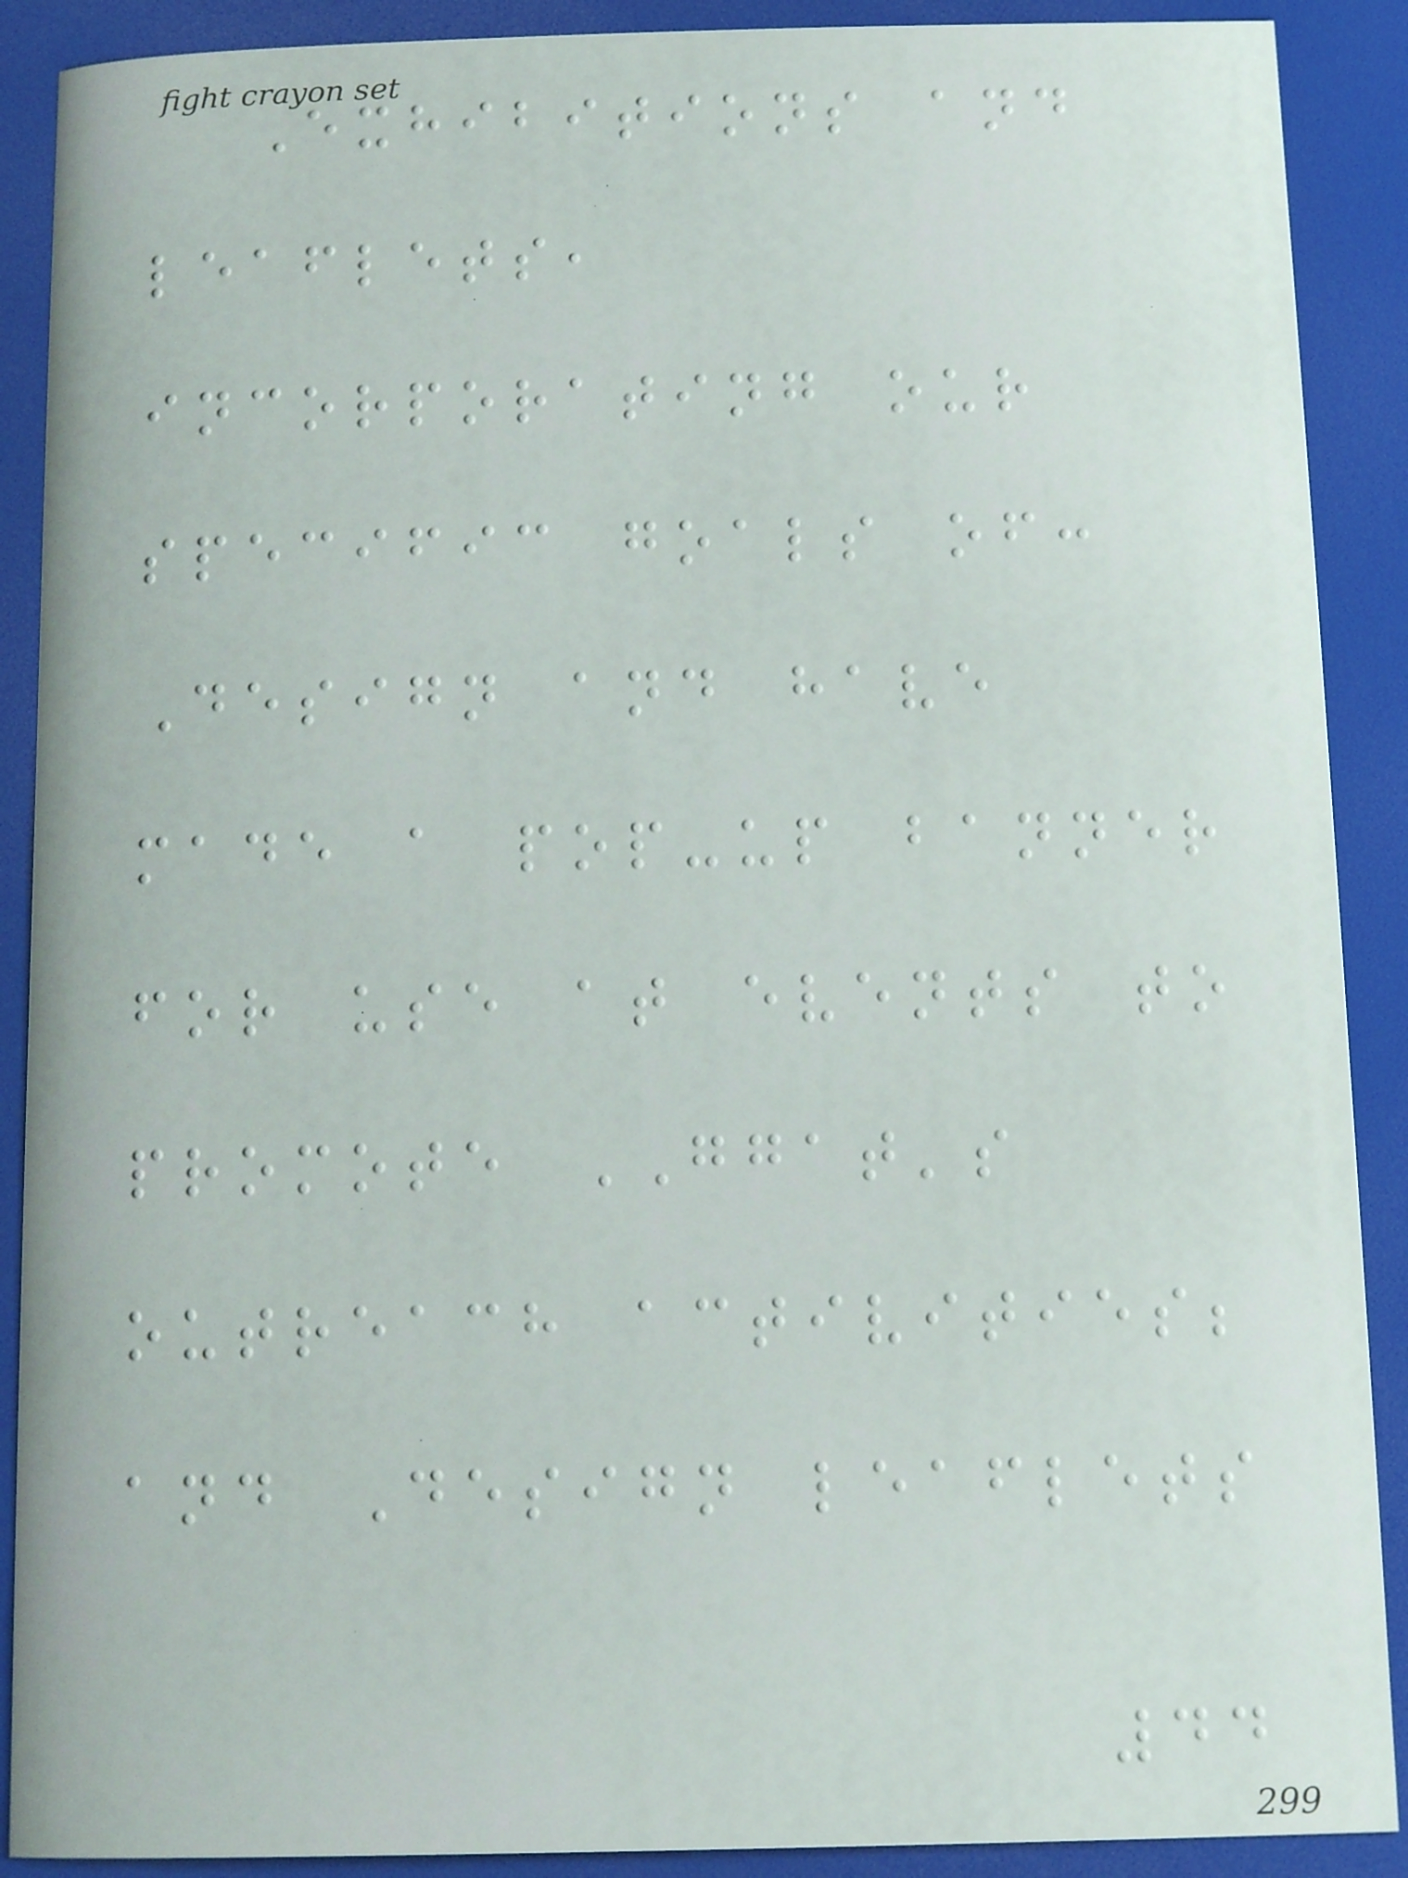Exhibitions and
leaflets,
incorporating our
specific goals of:
Design and have
made a pop-up banner
for use at events to
promote GGAT's
outreach activities;
and Design leaflets
44
